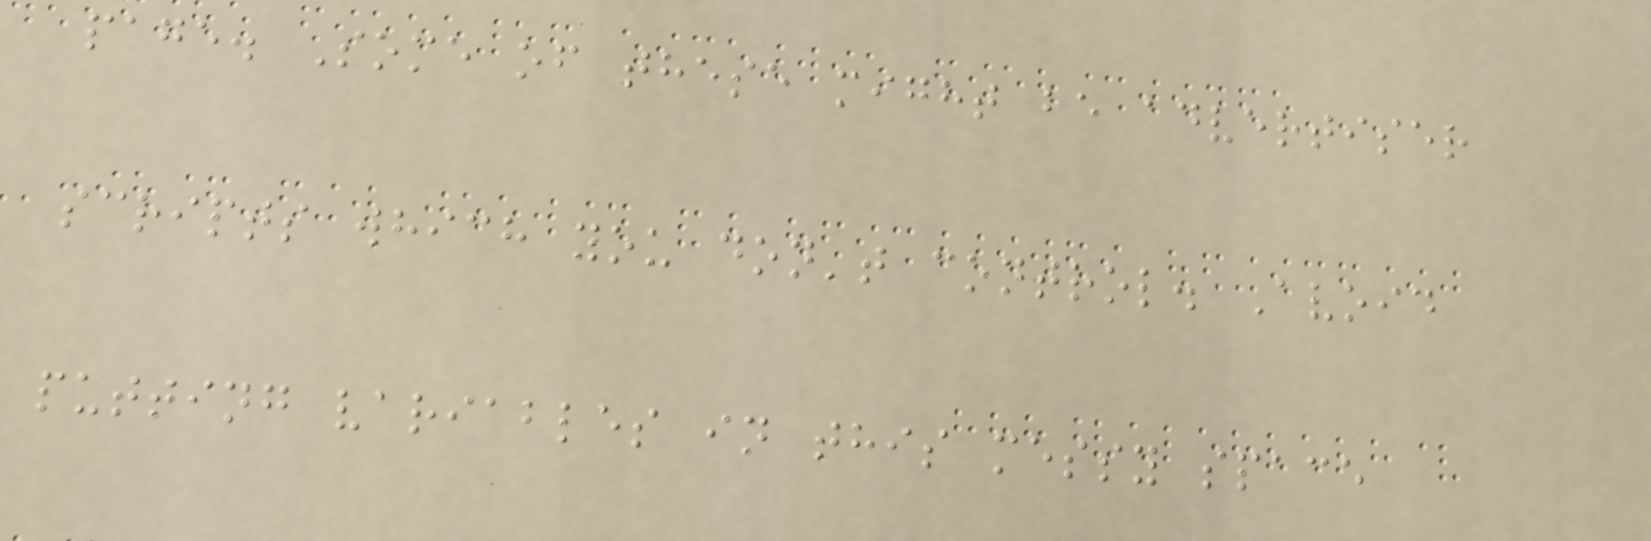page. Some of these might be advertiser
scripts which you don't control. Avoid
putting variables in this messy space
